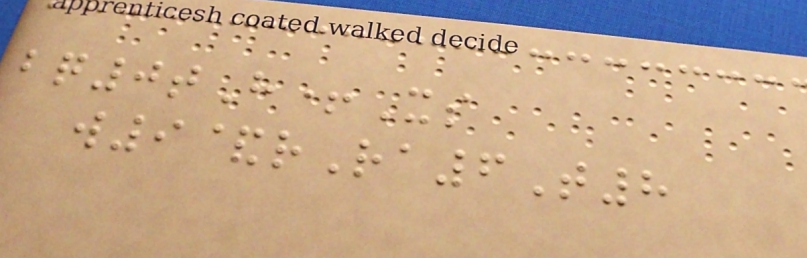bq0tH+Xs
w9&rRa6T8
